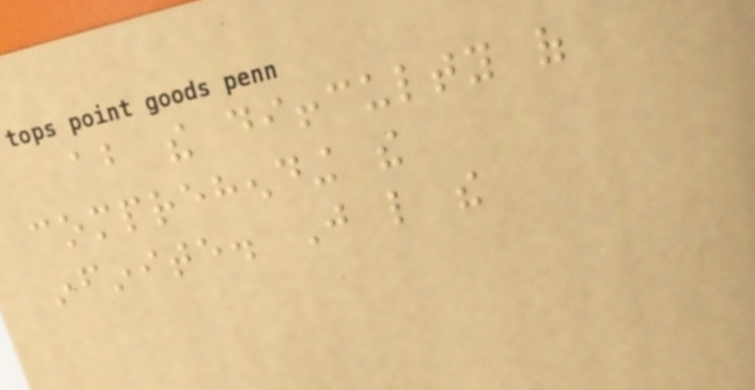about the diffculty of
comprehending the
infinite. Just like the
